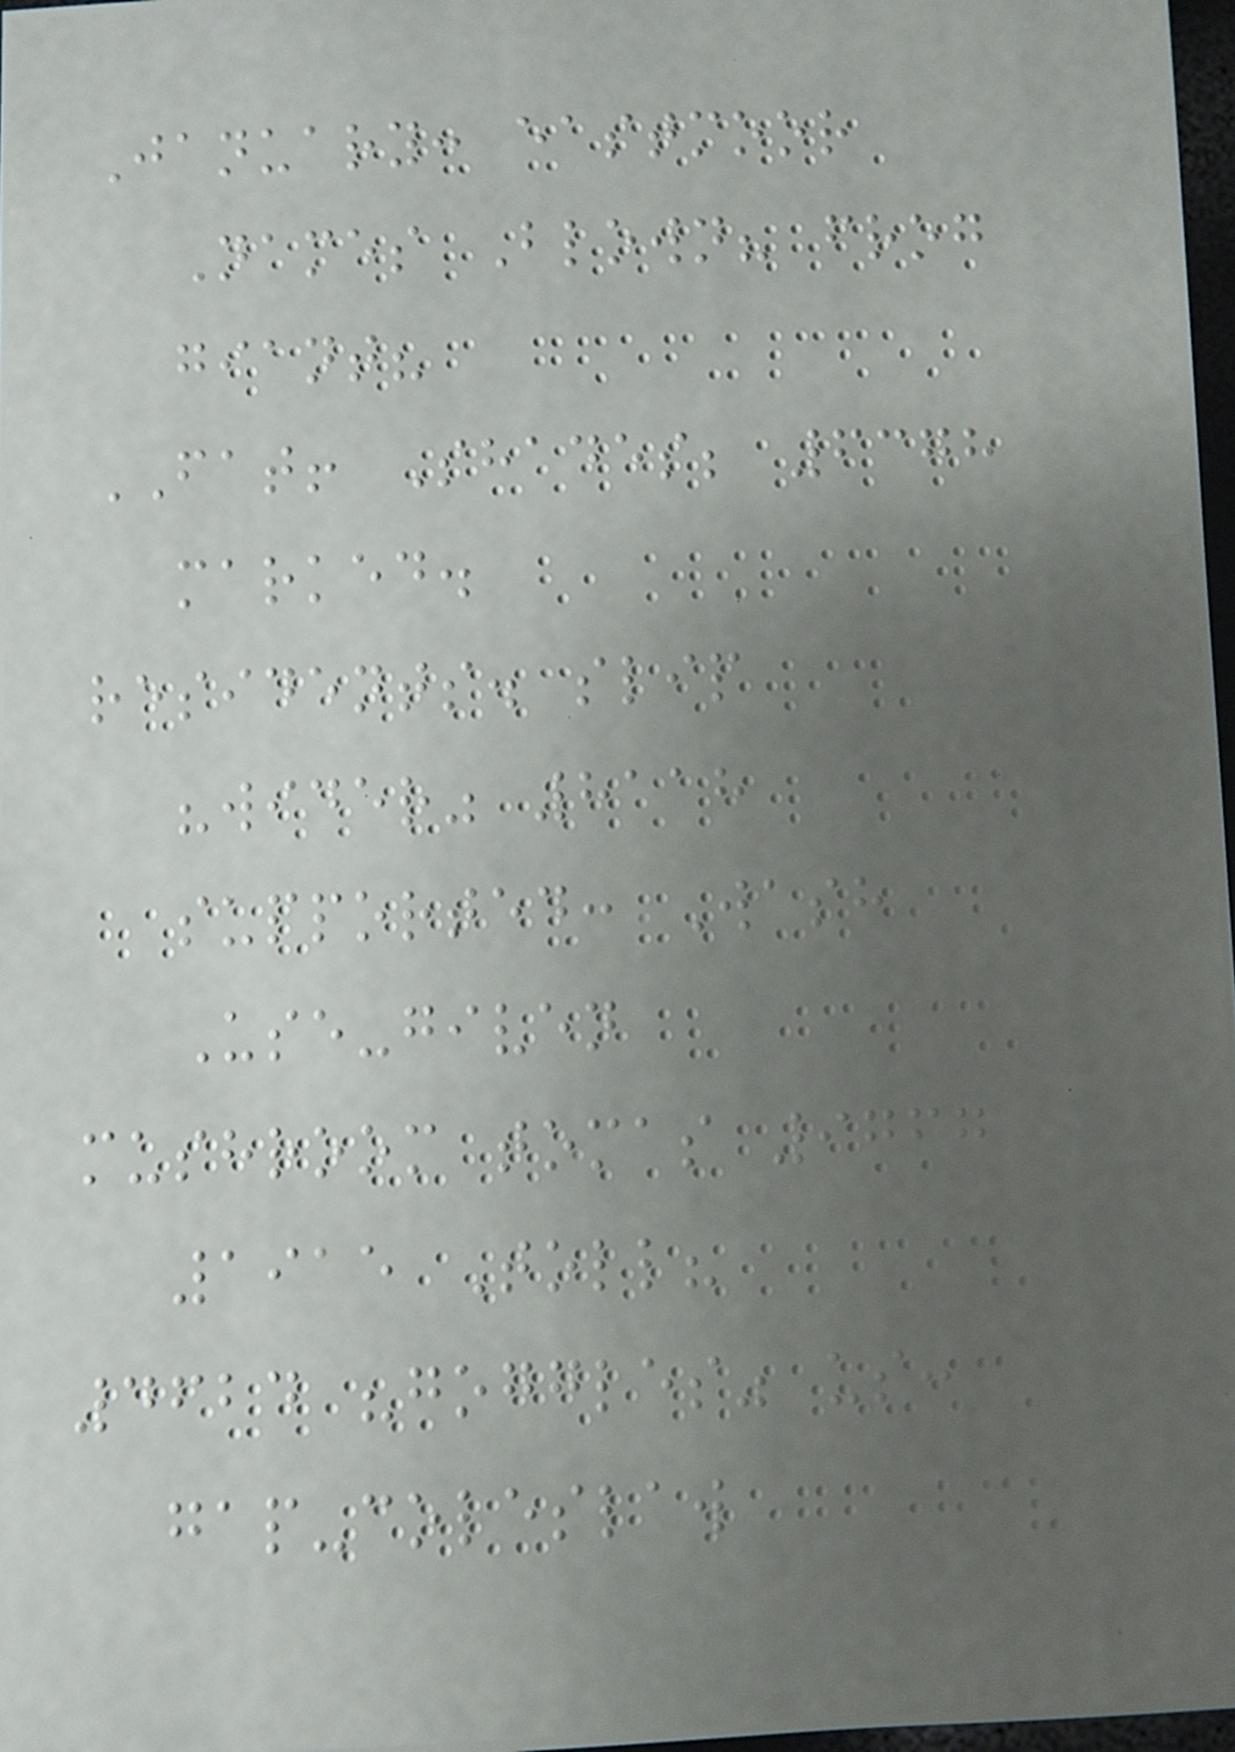January: eastmoor
Names Blown? frog
giant?
FAT! Shades; 6378
marked.
residents. slip
"wider" 8118
supported: Wash
Use-given
mushroom tomas 9767
1915 Toll?
4624 "goggles" us:
gap-coleslaw
